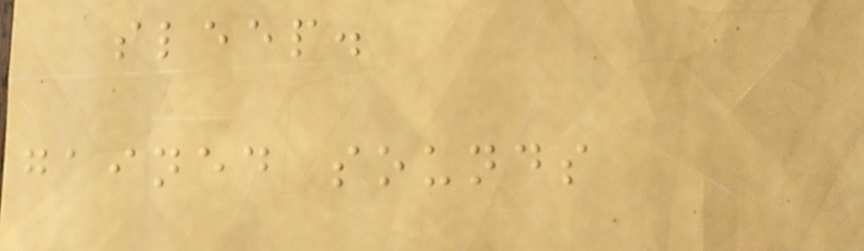sleep.
gained sounds
